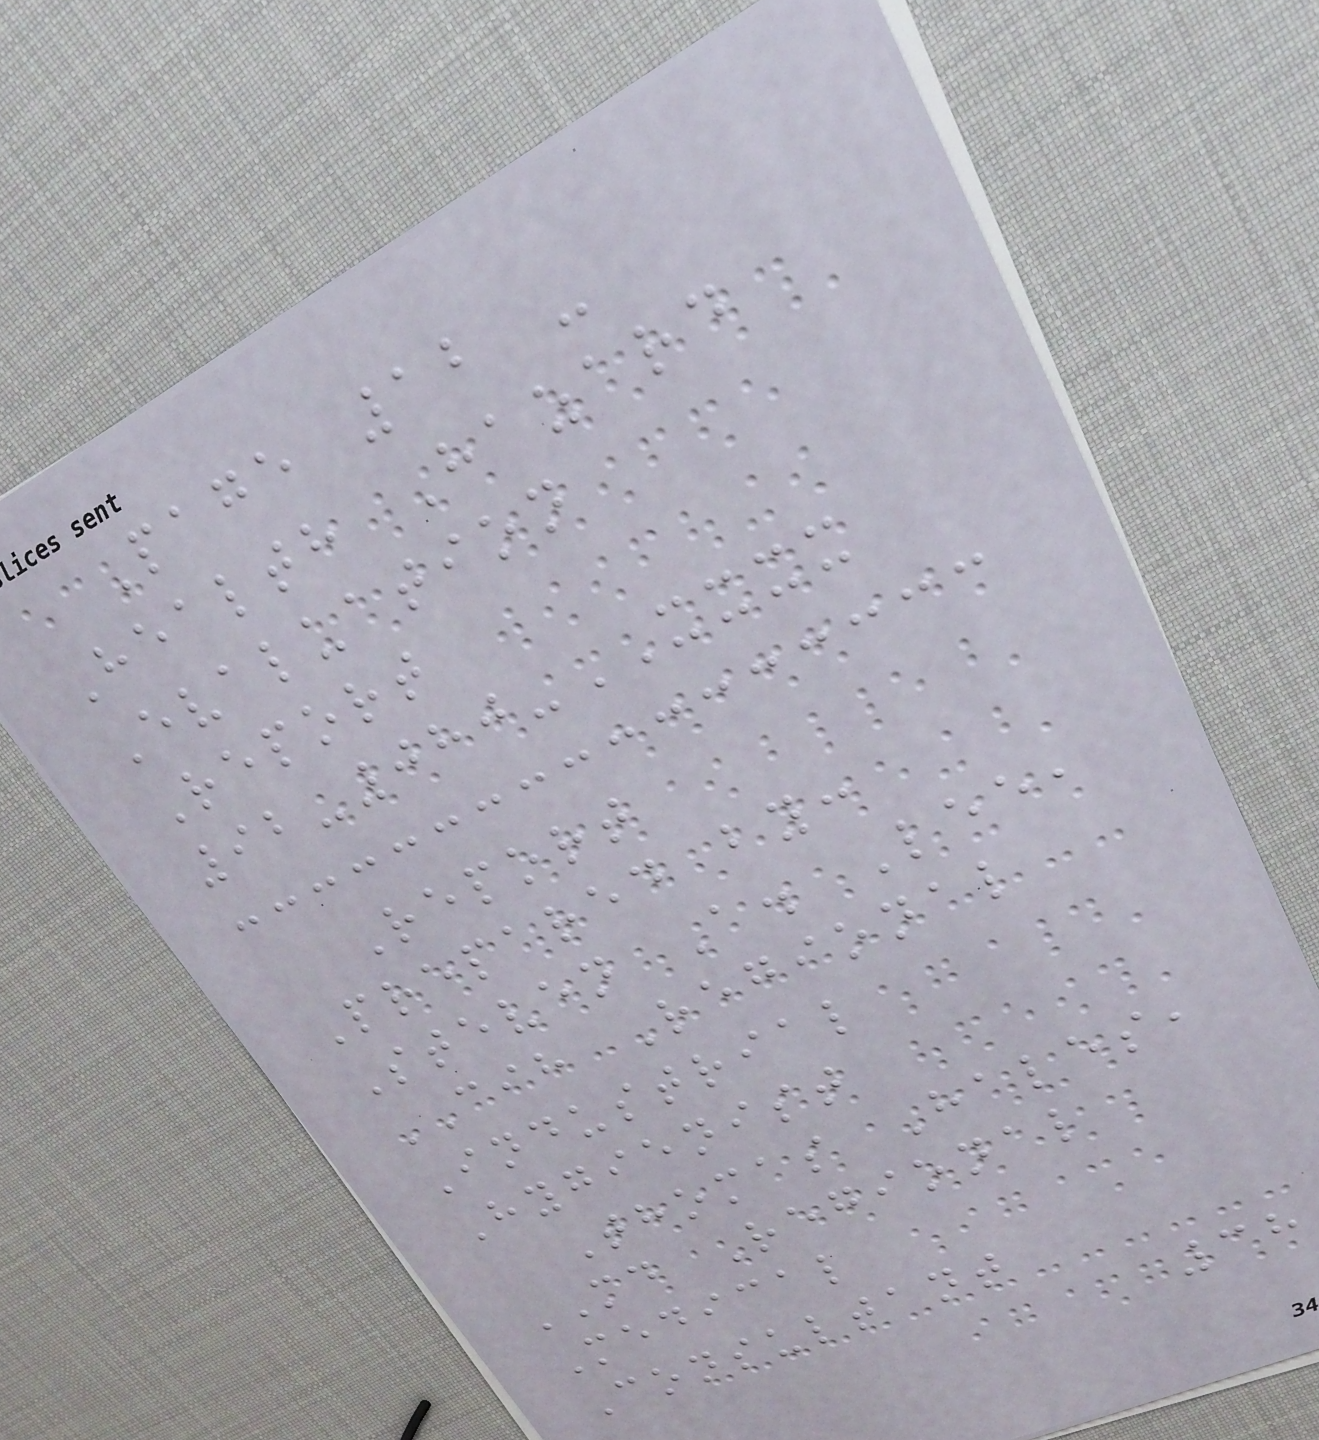Page 12 -
Health Hazard
Evaluation
Report
92-080-XXXX
Report
Prepared by:
Steven A. Lee,
CIH Regional
Industrial
Hygienist
Thomas Hales,
MD Regional
Medical
Consultant
38
